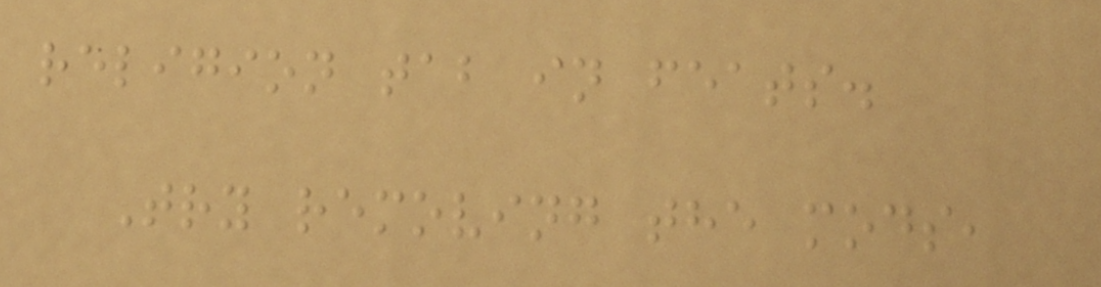religion tab in feats.
Try removing the mods,
